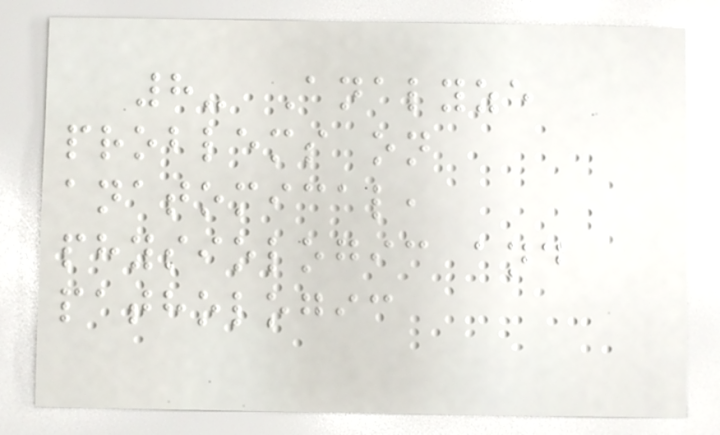8- Analyze
problems on
anatomical,
physiologic and
pathologic
